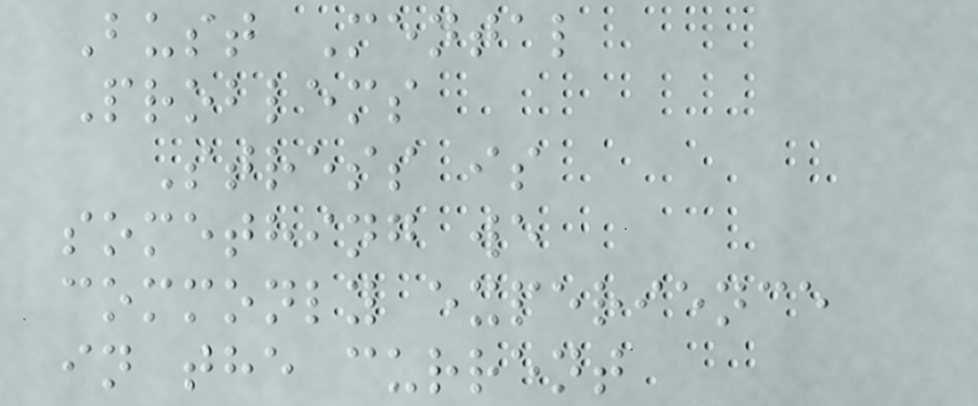Bust Mental
Problems
Stress is
something we
commonly experience
in the current
